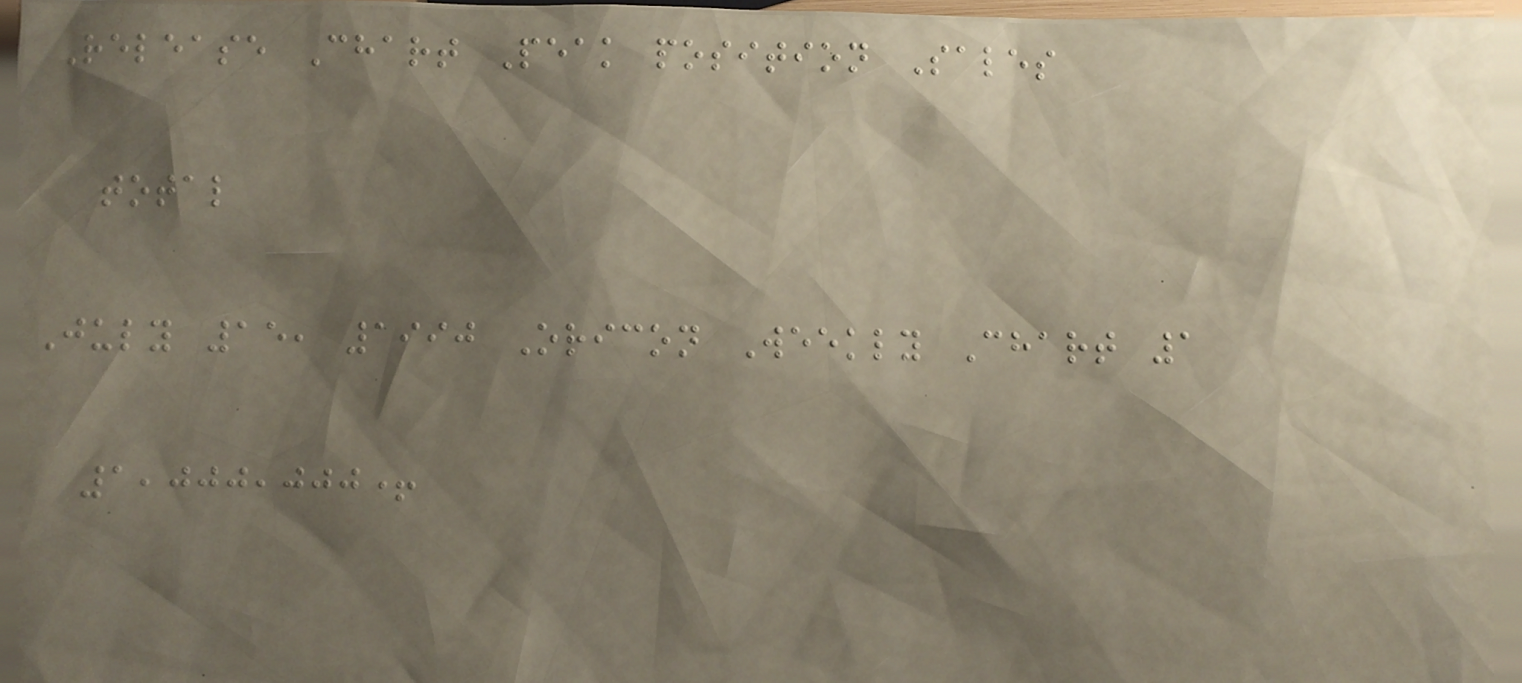Release Chart Peak position Sales
total
July 15, 1990 Oricon Weekly Chart 1
1,000,000+
